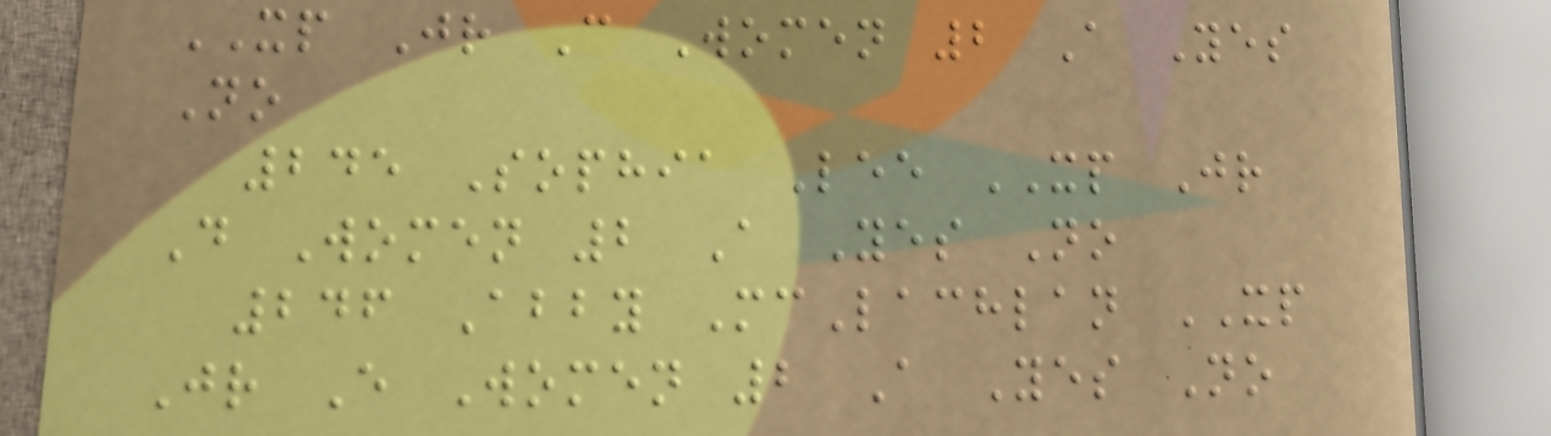XP Jr C Women 2 A Yes
No
245 Sophia Lee XP Jr
D Women 2 A Yes No
246 Abby McLachlan XP
Jr E Women 2 A Yes No
